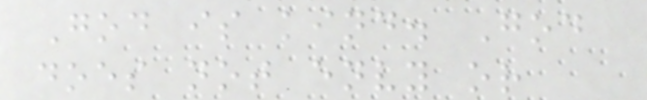God is kind. God
does not envy or
